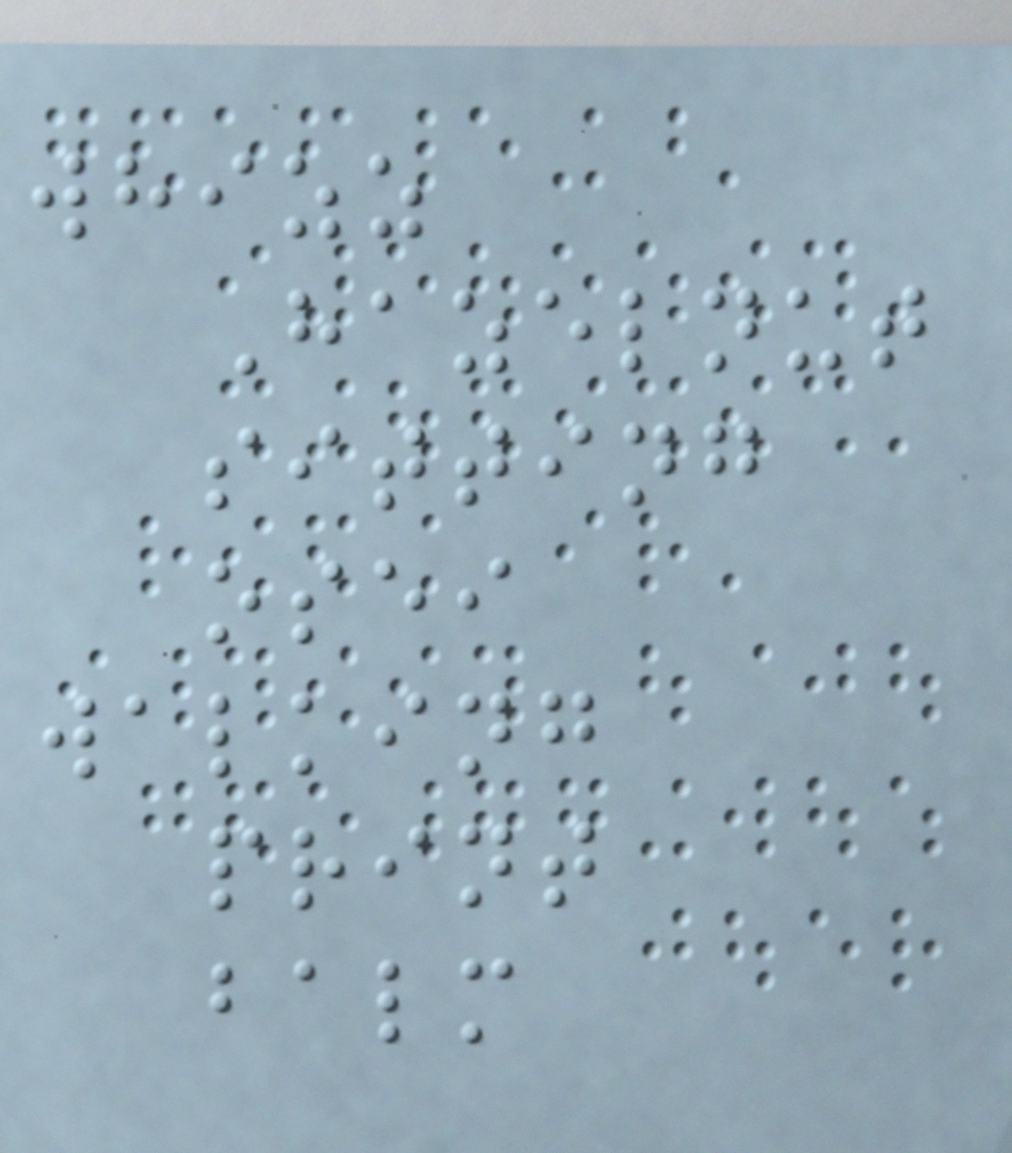whizz
Hazelnut
sitting
osei
walking
print
balm
